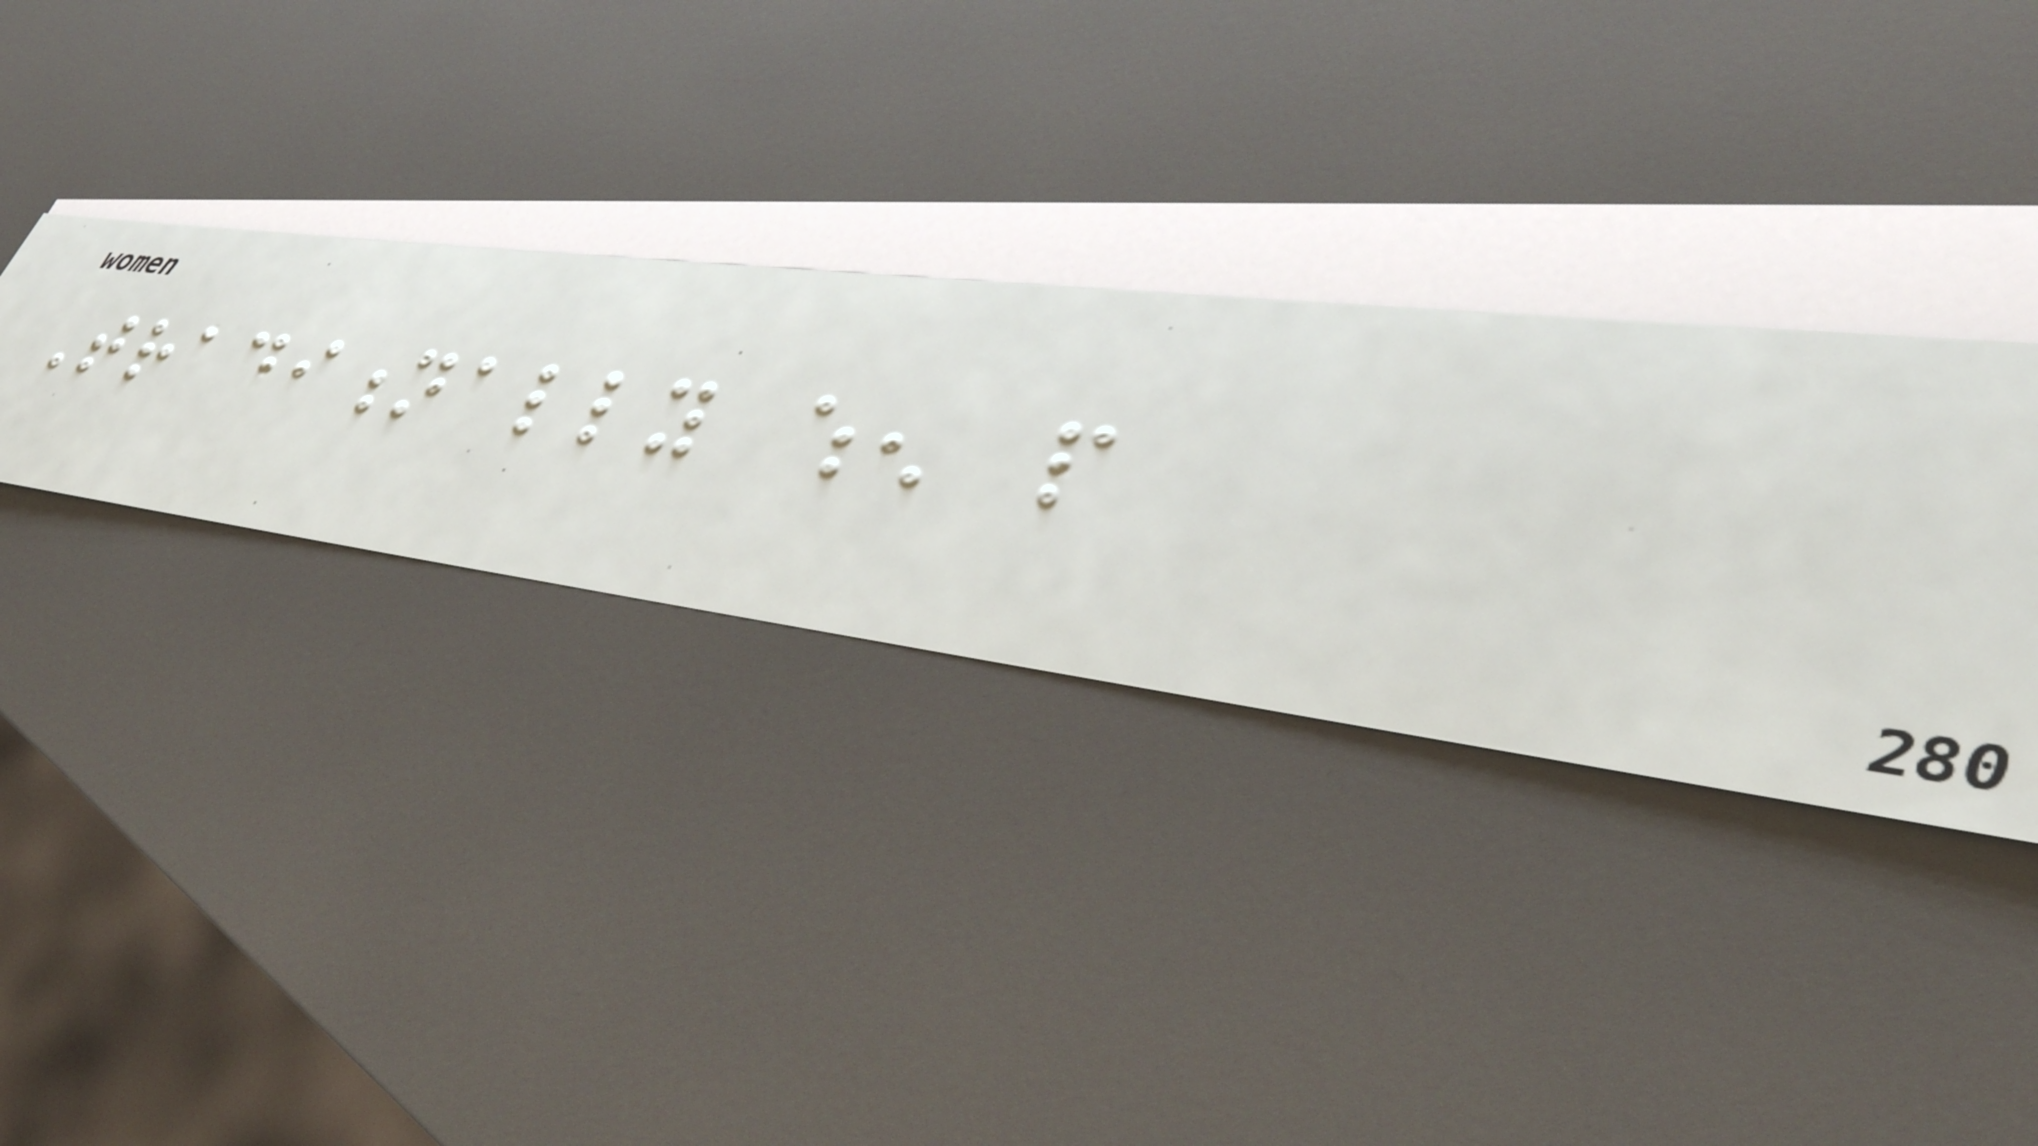Traditionally when people
